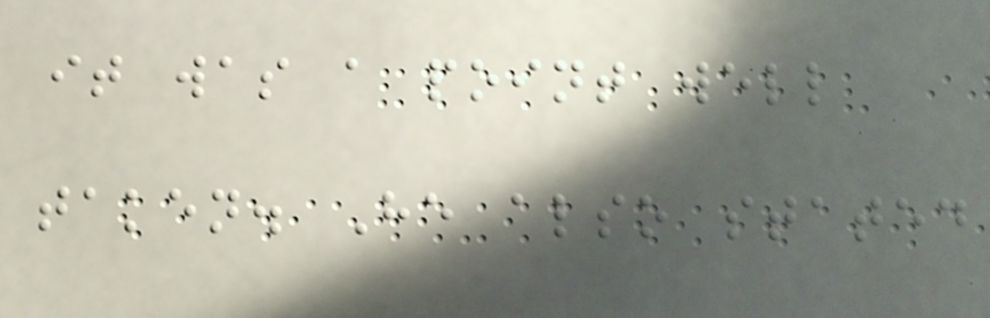it was a point well
taken. He also stated
